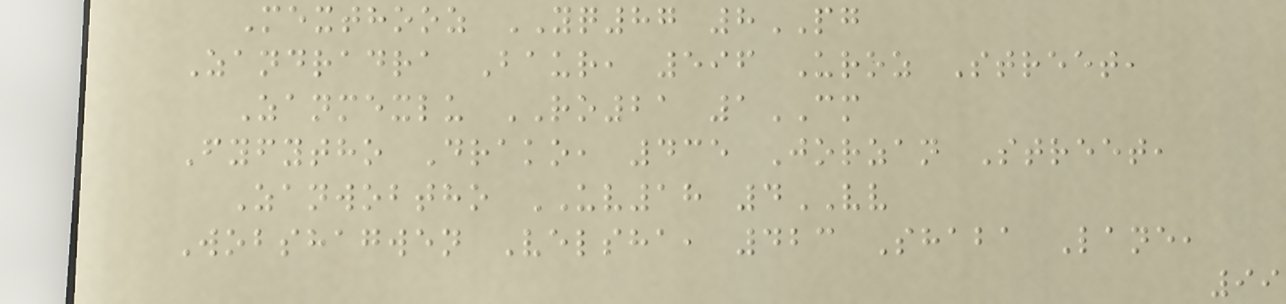Mexthooz YQ87 8PG
Zandradra Baur, 596 Uroz Street,
Zanmexlu RO21 1CM
Fyfytho Drako, 435 Jorzan Street,
Zanwobtho UV18 4VV
Wobshagwen Velsha, 423 Shaba Lane,
99
